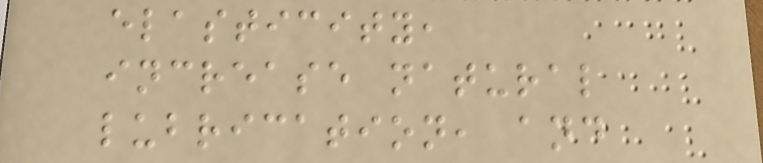elasticity,
increase natural
lubrication, and
